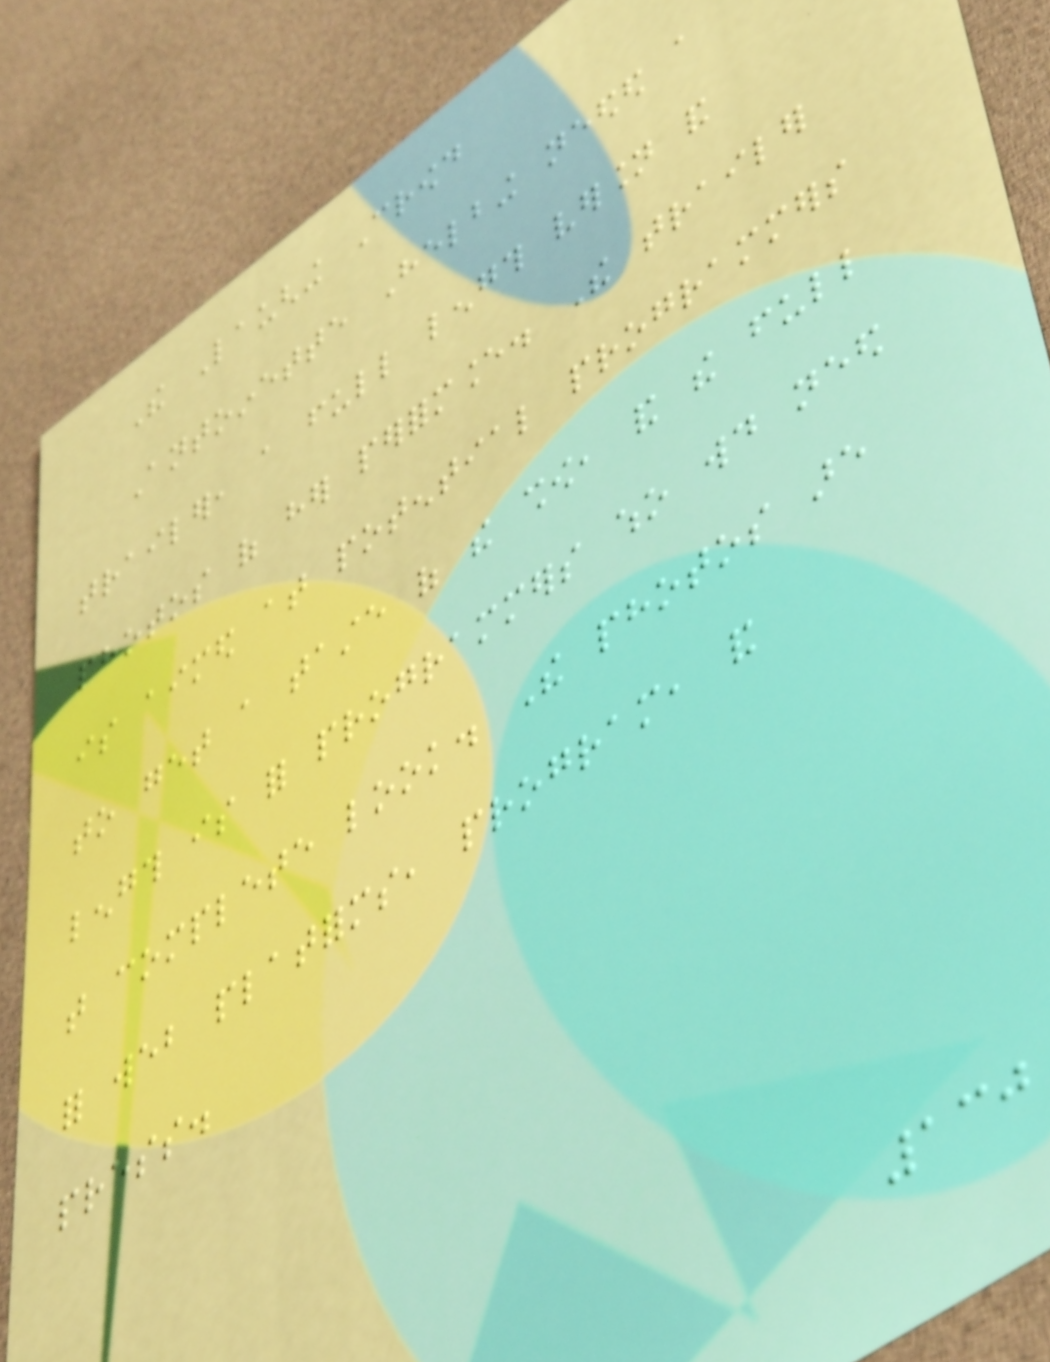The Laughing Crowd
Antoinette Helbing needed a
trailer, a full length version and
photos of her performance. The trailer
is aimed at potential programmers
to get a taste of the show, and the full
length is for programmers who would need
that complete look. The photos are
for web platforms, program, and
press.
130
